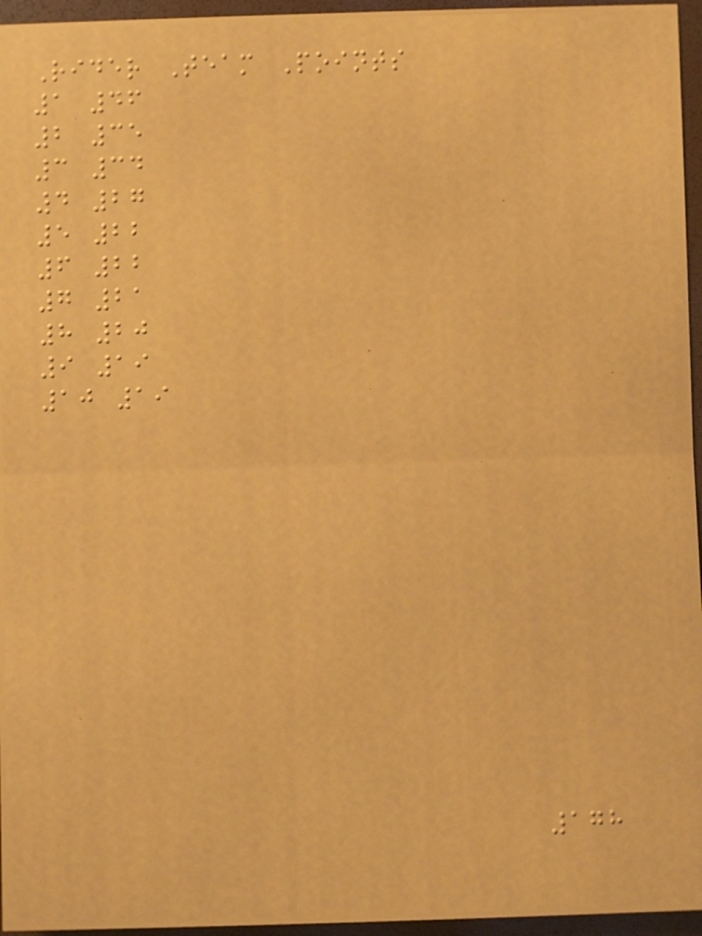Rider Team Points
1 46
2 35
3 34
4 27
5 22
6 22
7 21
8 20
9 19
10 19
178
